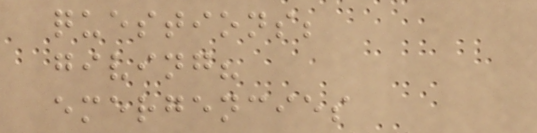questions;
giving?
emergencies
